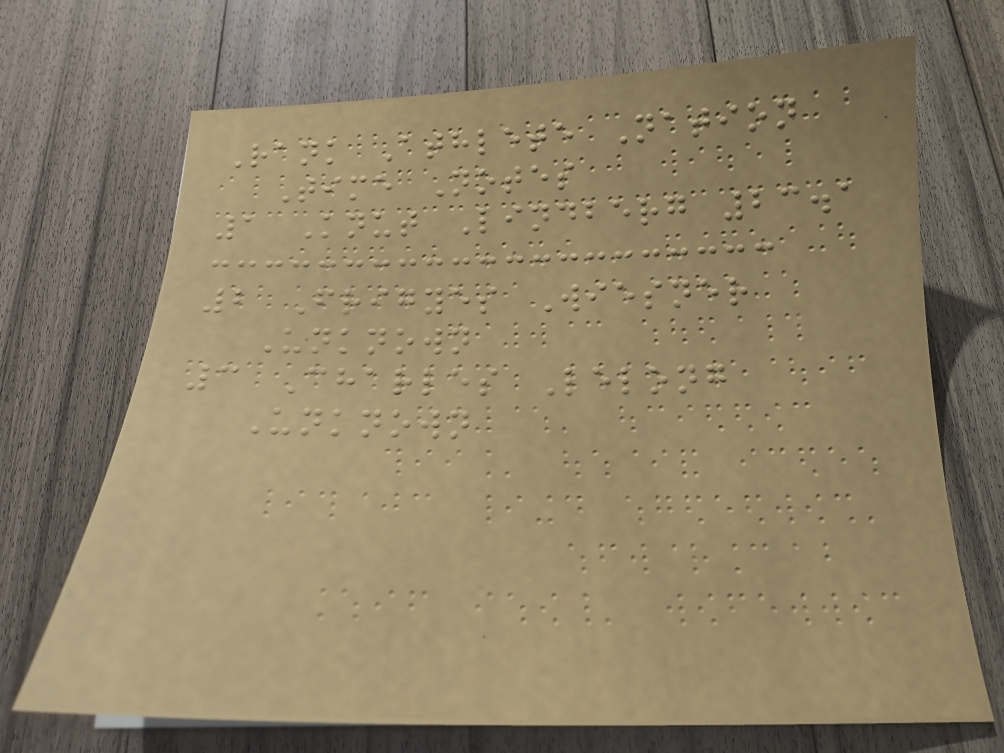Rank Athlete Nation
Time Notes
1 Knut Lindberg 23.1
2 Frigyes Wiesner
Unknown
3 Charles Lelong
Unknown
